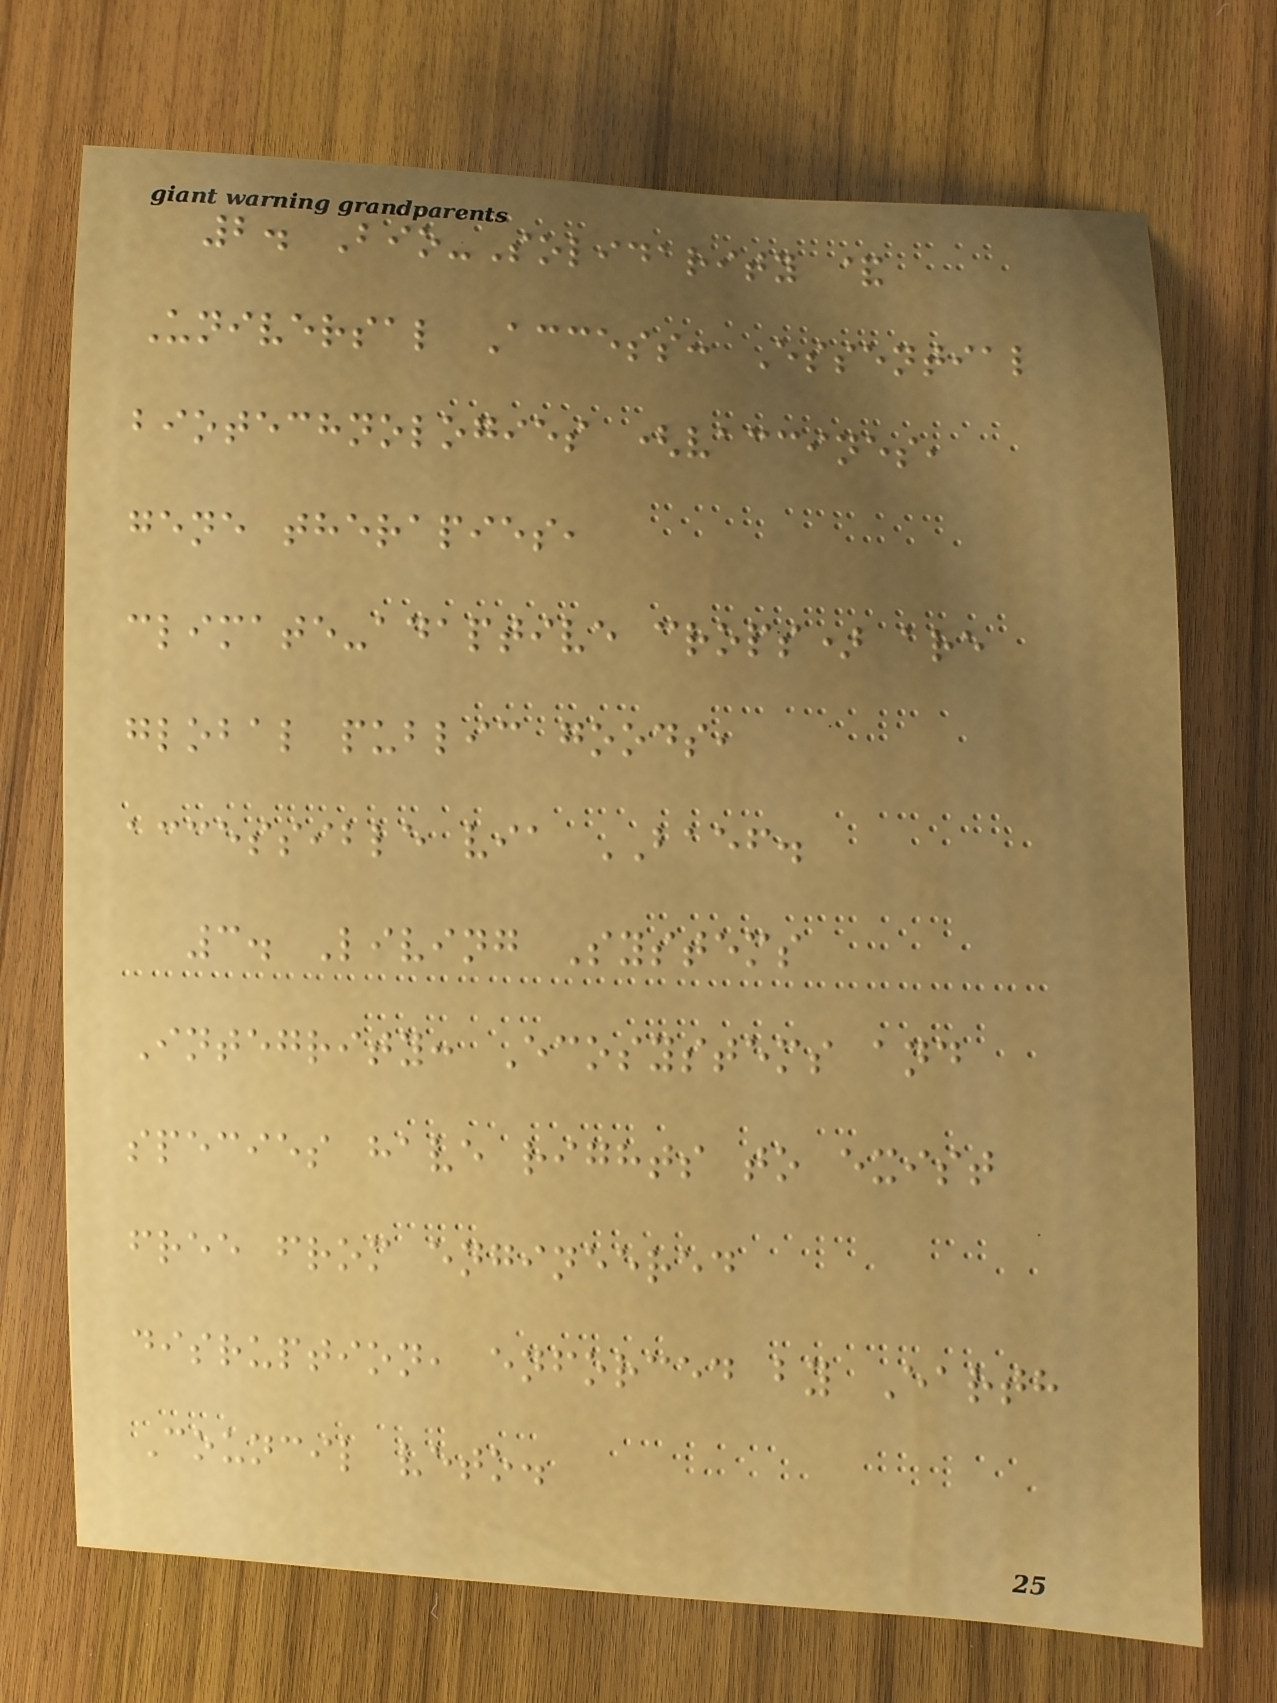2. Bio-Solidarity &
Universal Access: Essential
biotechnologies (vaccines,
gene therapies,
climate-adaptive crops) are
global public goods,
accessible via BAEF.
3. Living Systems
Integrity: Ecosystems and
species have rights to exist
free from engineered
disruption, enforced by Earth
Council veto.
